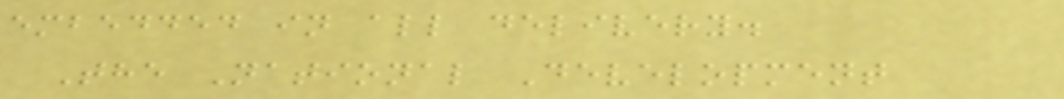embedded in all delivery.
The National Development
